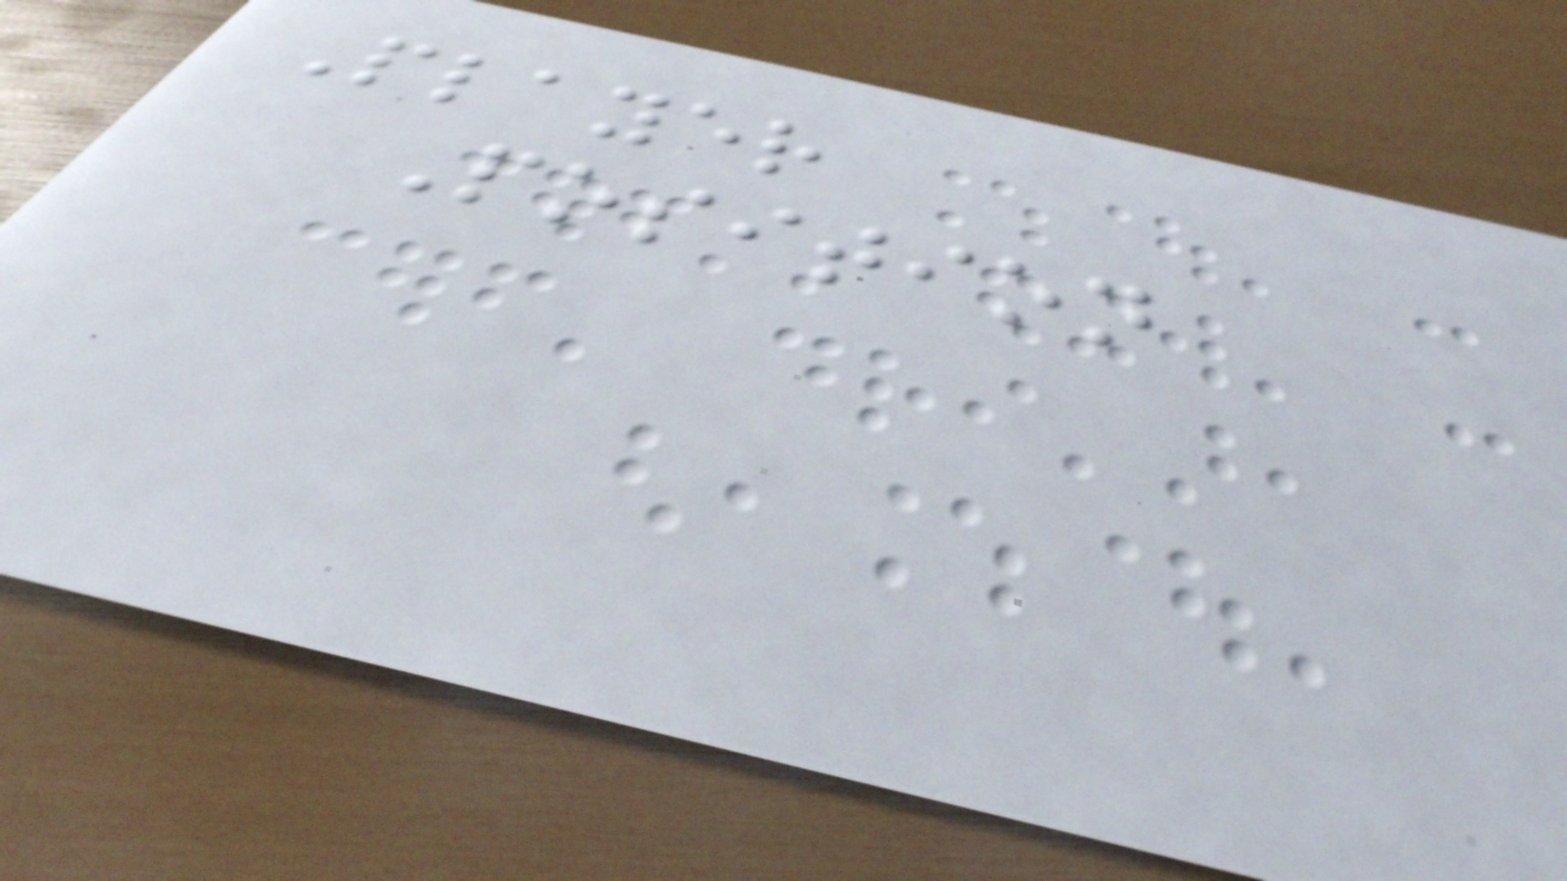Player
Position
